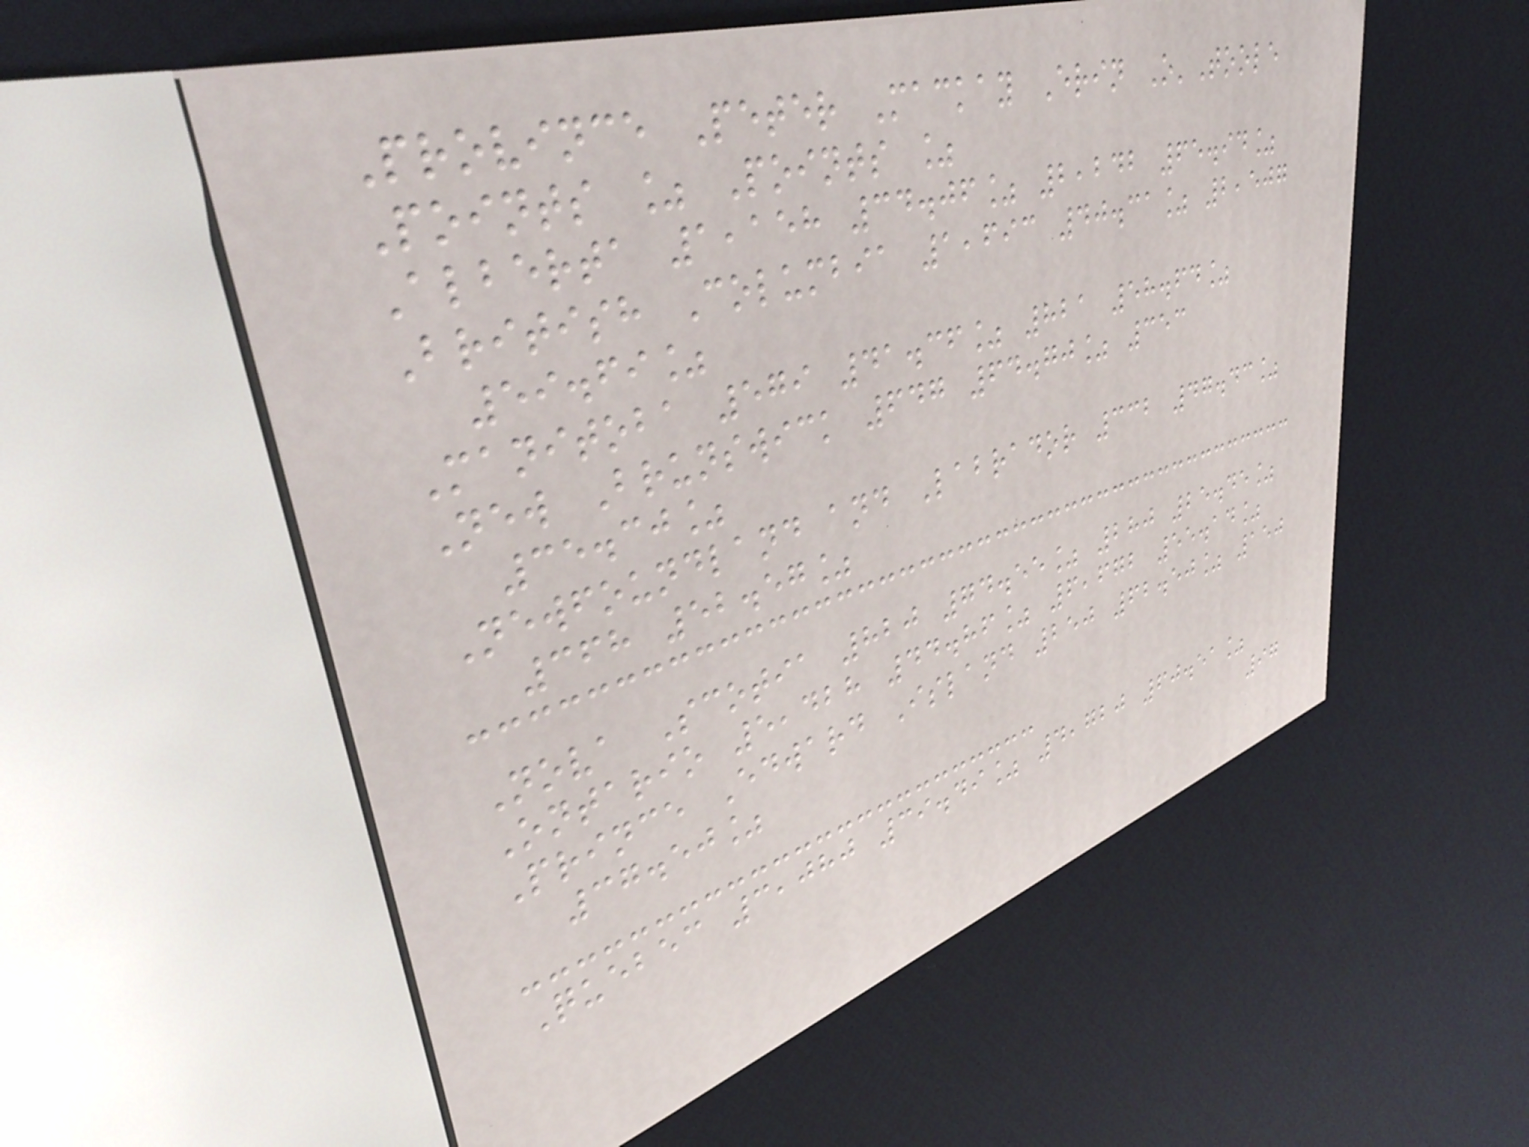Province Peter Mackay Erin O'Toole
Points % Points %
Alberta 1,158 34.06% 2,242 65.94%
British Columbia 1,693 40.31% 2,507
59.69%
Manitoba 579 41.36% 821 58.64%
New Brunswick 647 64.70% 353
35.30%
Newfoundland and Labrador 332 47.43%
368 52.57%
Nova Scotia 820 74.55% 280 25.45%
Ontario 5,428 44.86% 6,672 55.14%
Prince Edward Island 250 62.50% 150
37.50%
Quebec 3,080 39.49% 4,720 60.51%
97
